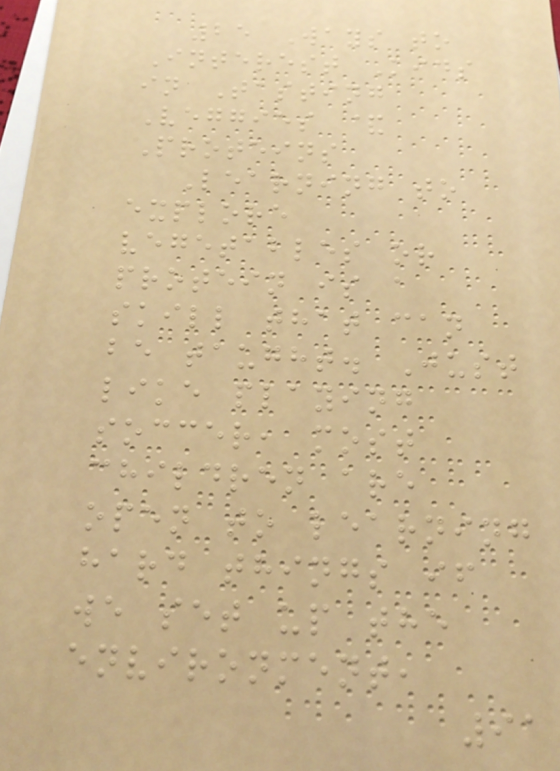25 Ways to
Interest Kids
in Tasting
Veggies &
Proteins
Learning to
explore
vegetables or
protein is a
skill that can
be taught. Just
like playing
soccer, most
children are
open to learning
hard things if
we set up the
environment,
91
